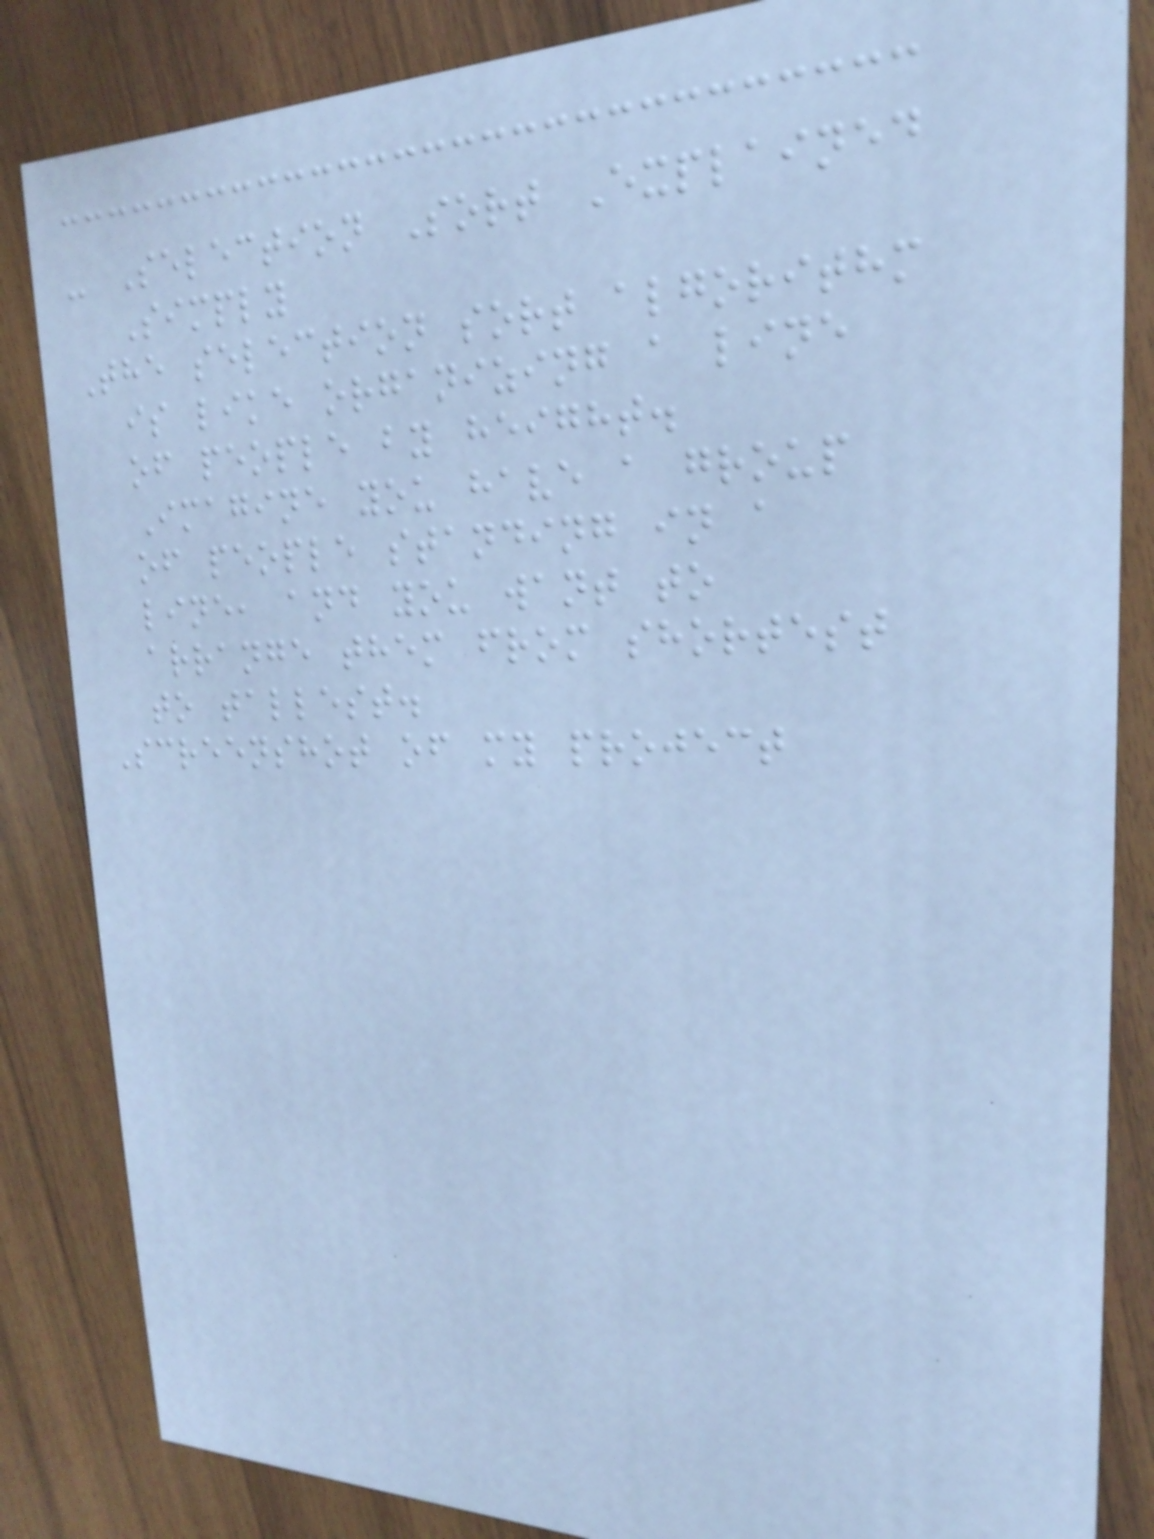- Selection Sort Explained
Simply
The selection sort algorithm
is like organizing a line
of people by height.
Imagine you have a group
of people standing in a
line, and you want to
arrange them from shortest
to tallest.
Screenshot of my project
